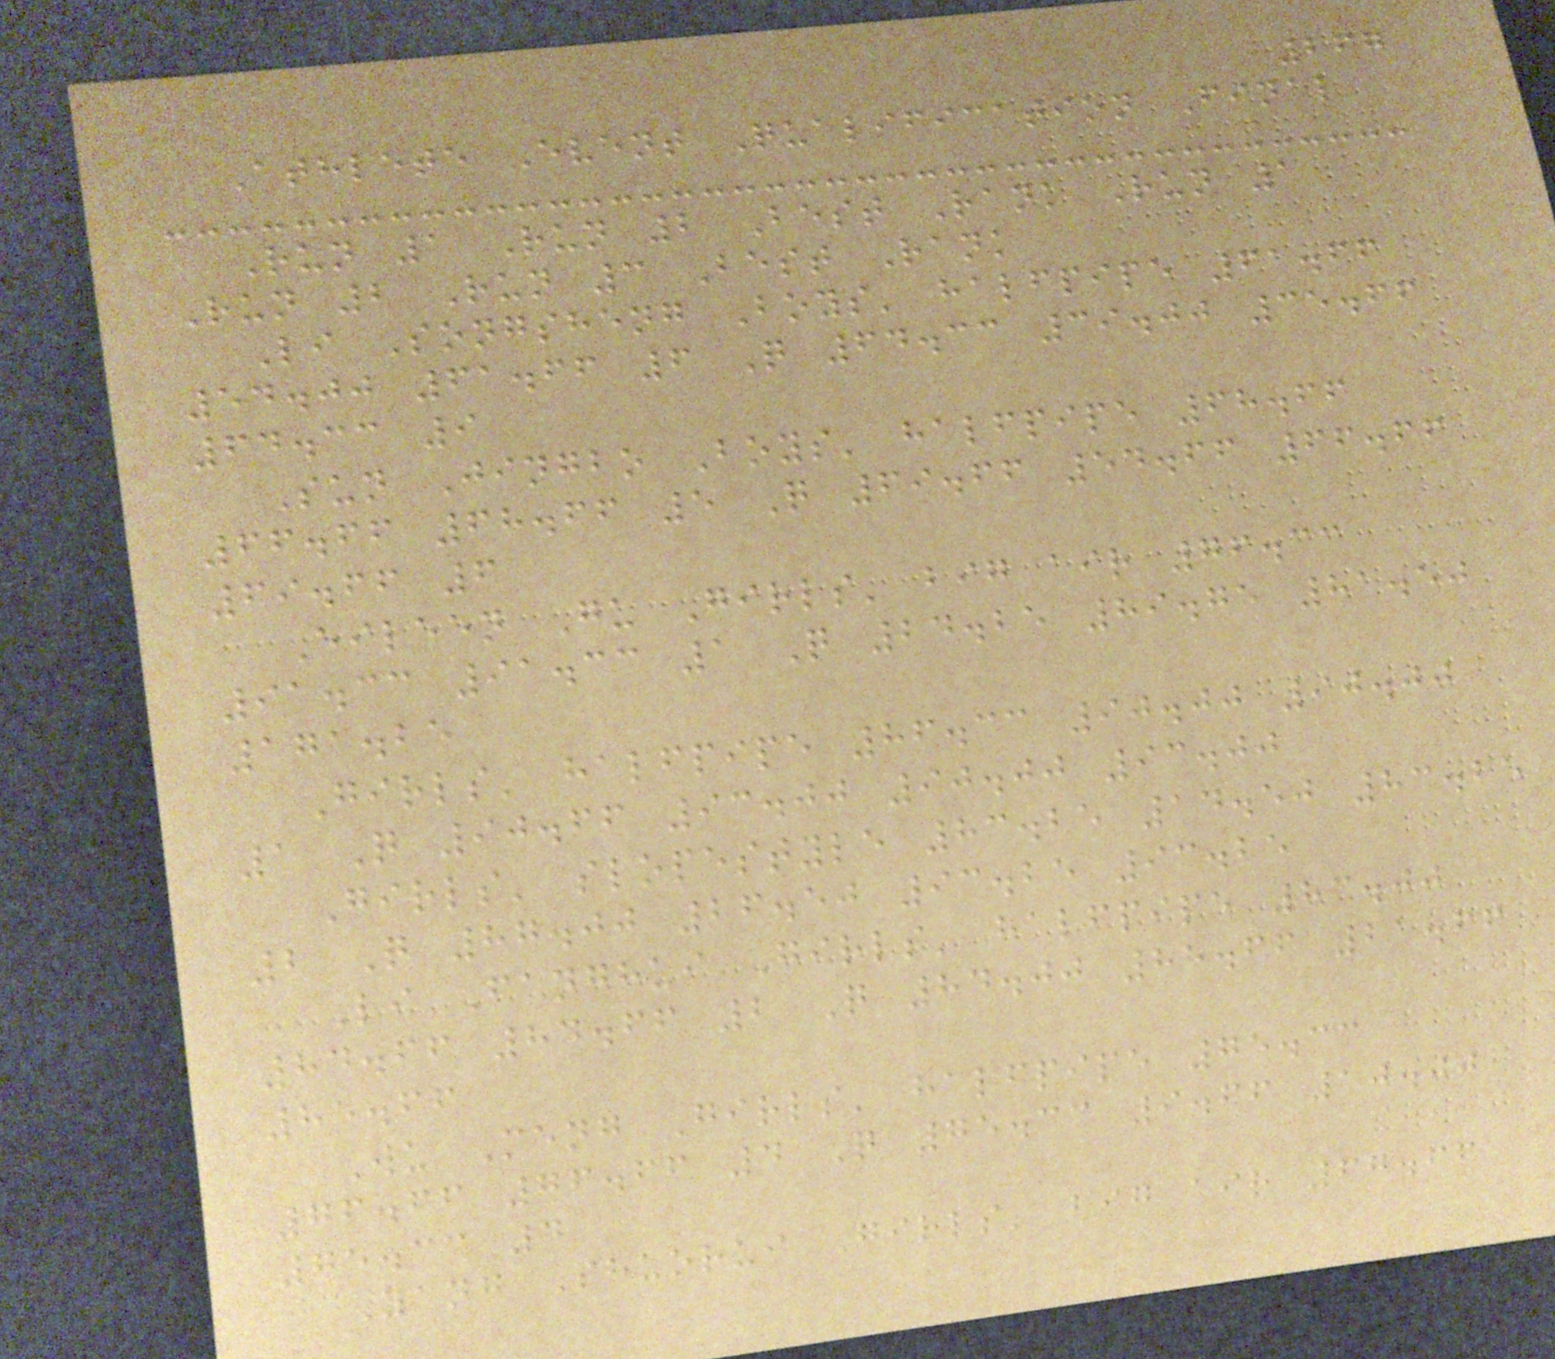267
Athlete Event Qualification Final
Run 1 Run 2 Best Rank Run 1
Run 2 Run 3 Best Rank
Li Songsheng Boys' halfpipe 61.66
54.00 61.66 6 Q 64.33 39.00 35.66
64.33 9
Sun Jingbo Boys' halfpipe 68.66
66.66 68.66 5 Q 69.66 54.66 66.66
69.66 6
Eileen Gu Girls' big air 76.33
91.33 91.33 1 Q 24.25 89.75 81.50
171.25
Girls' halfpipe 86.33 90.00 90.00
1 Q 90.66 93.00 90.00 93.00
Girls' slopestyle 83.25 14.50 83.25
2 Q 87.00 26.50 93.25 93.25
Li Fanghui Girls' halfpipe 83.00
84.66 84.66 2 Q 84.00 85.66 21.66
85.66
Wu Meng Girls' halfpipe 75.33
76.66 76.66 4 Q 75.33 9.66 10.00
75.33 4
Yang Shuorui Girls' big air 67.66
